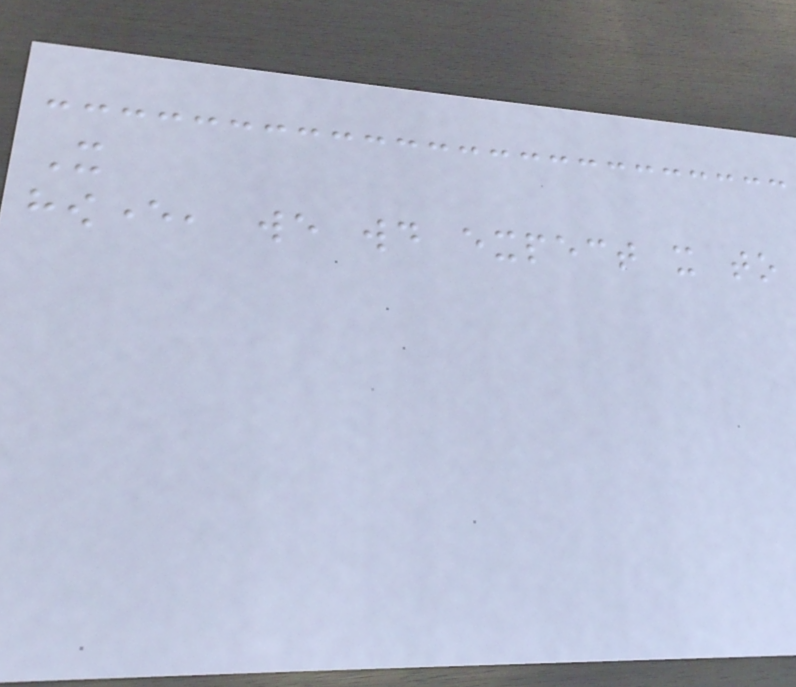It
however, we would expect it to
